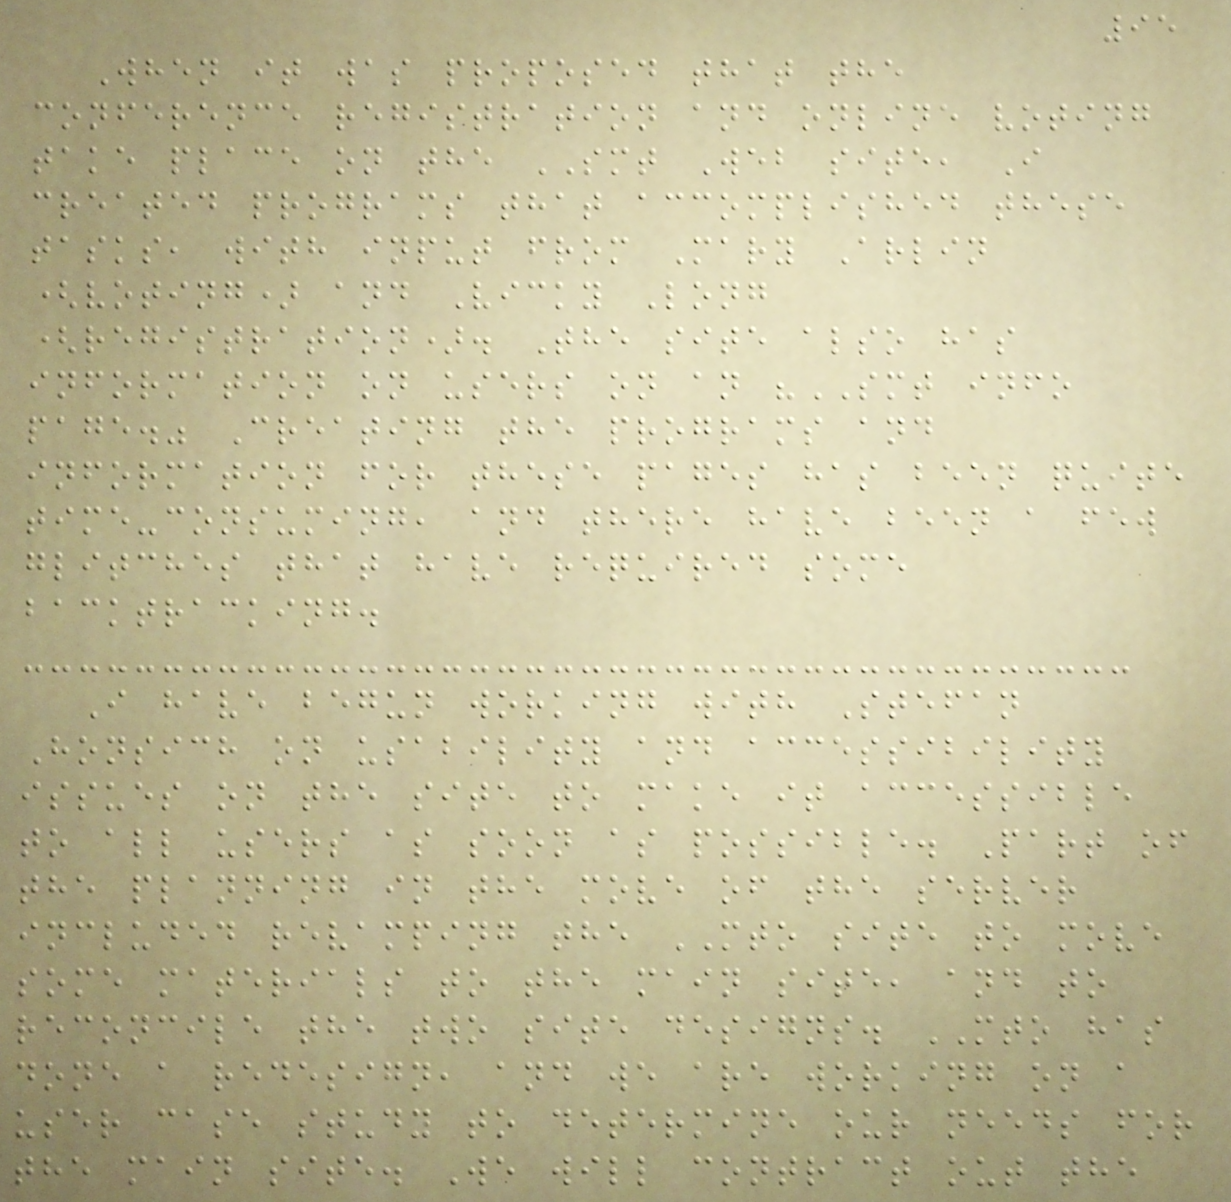95
When it was proposed that the
conference registration and online voting
take place on the SMT Web site, I
created programs that accomplished these
tasks, with input from Mary Arlin
(voting) and Vicky Long
(registration). The site also has
information on users on an "SMT info
page." Creating the programs and
information for these pages has been quite
time-consuming, and there have been a few
glitches that have required some
backtracking.
I have begun working with Stefan
Honsich on usability and accessibility
issues on the site to make it accessible
to all users as soon as possible. Part of
the planning in the move of the server
included revamping the MTO site to move
some materials to the main site, and to
reconcile the two site designs. MTO has
done a redesign, and we are working on a
user case study to determine our needs for
the main site. We will contract out the
